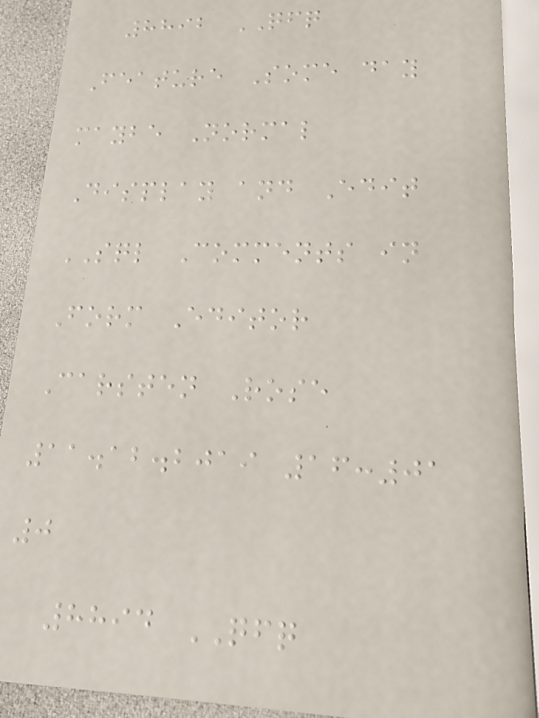8892 QFQ
Feature Some day
maybe Normal
Display and Edit
SQL Comments in
Form Editor
Carsten Rose
11.12.2019 16:01
0
8894 QFQ
